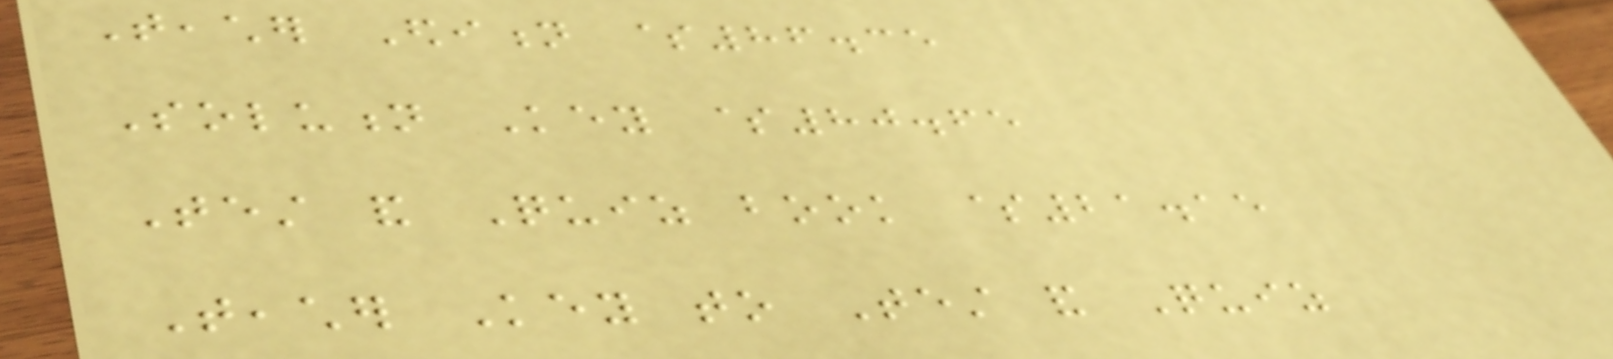Teacher Edition $86.35
Solution Key $80.65
Test and Quiz book $21.15
Teacher Key to Test and Quiz
